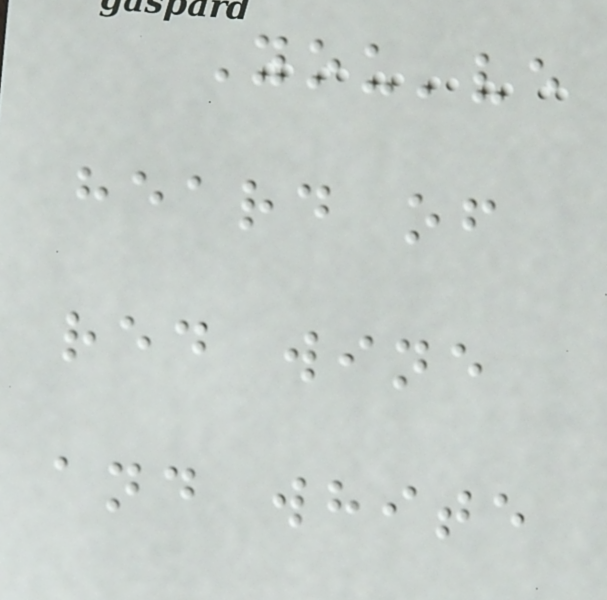You've
heard of
red wine
and white
